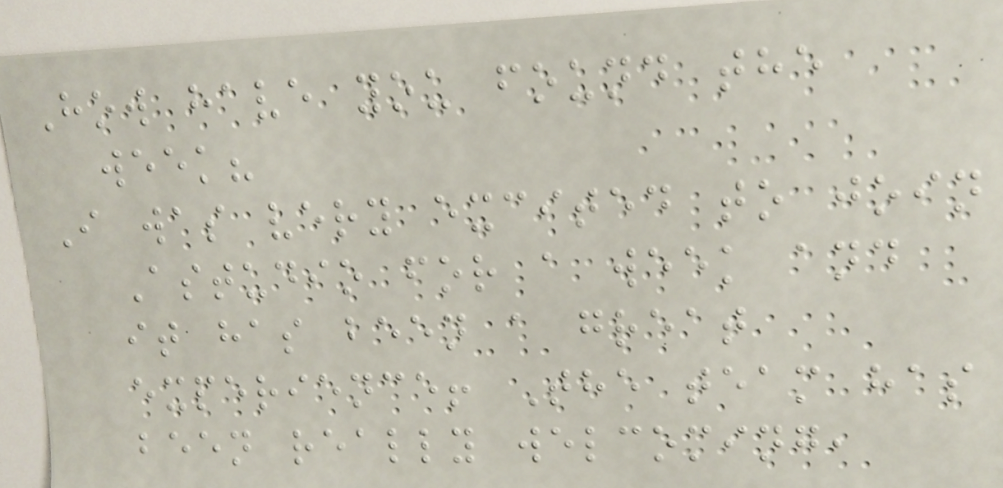How have you found the
week?
I was very excited to join
Astudio for a week and
it has been a great
experience! The team has
been really welcoming,
